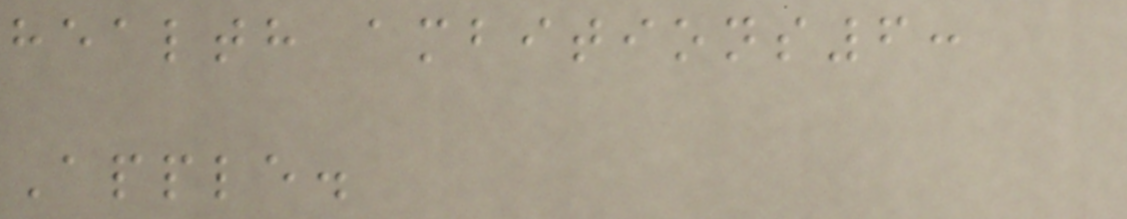health ambitions6:
Apple.
